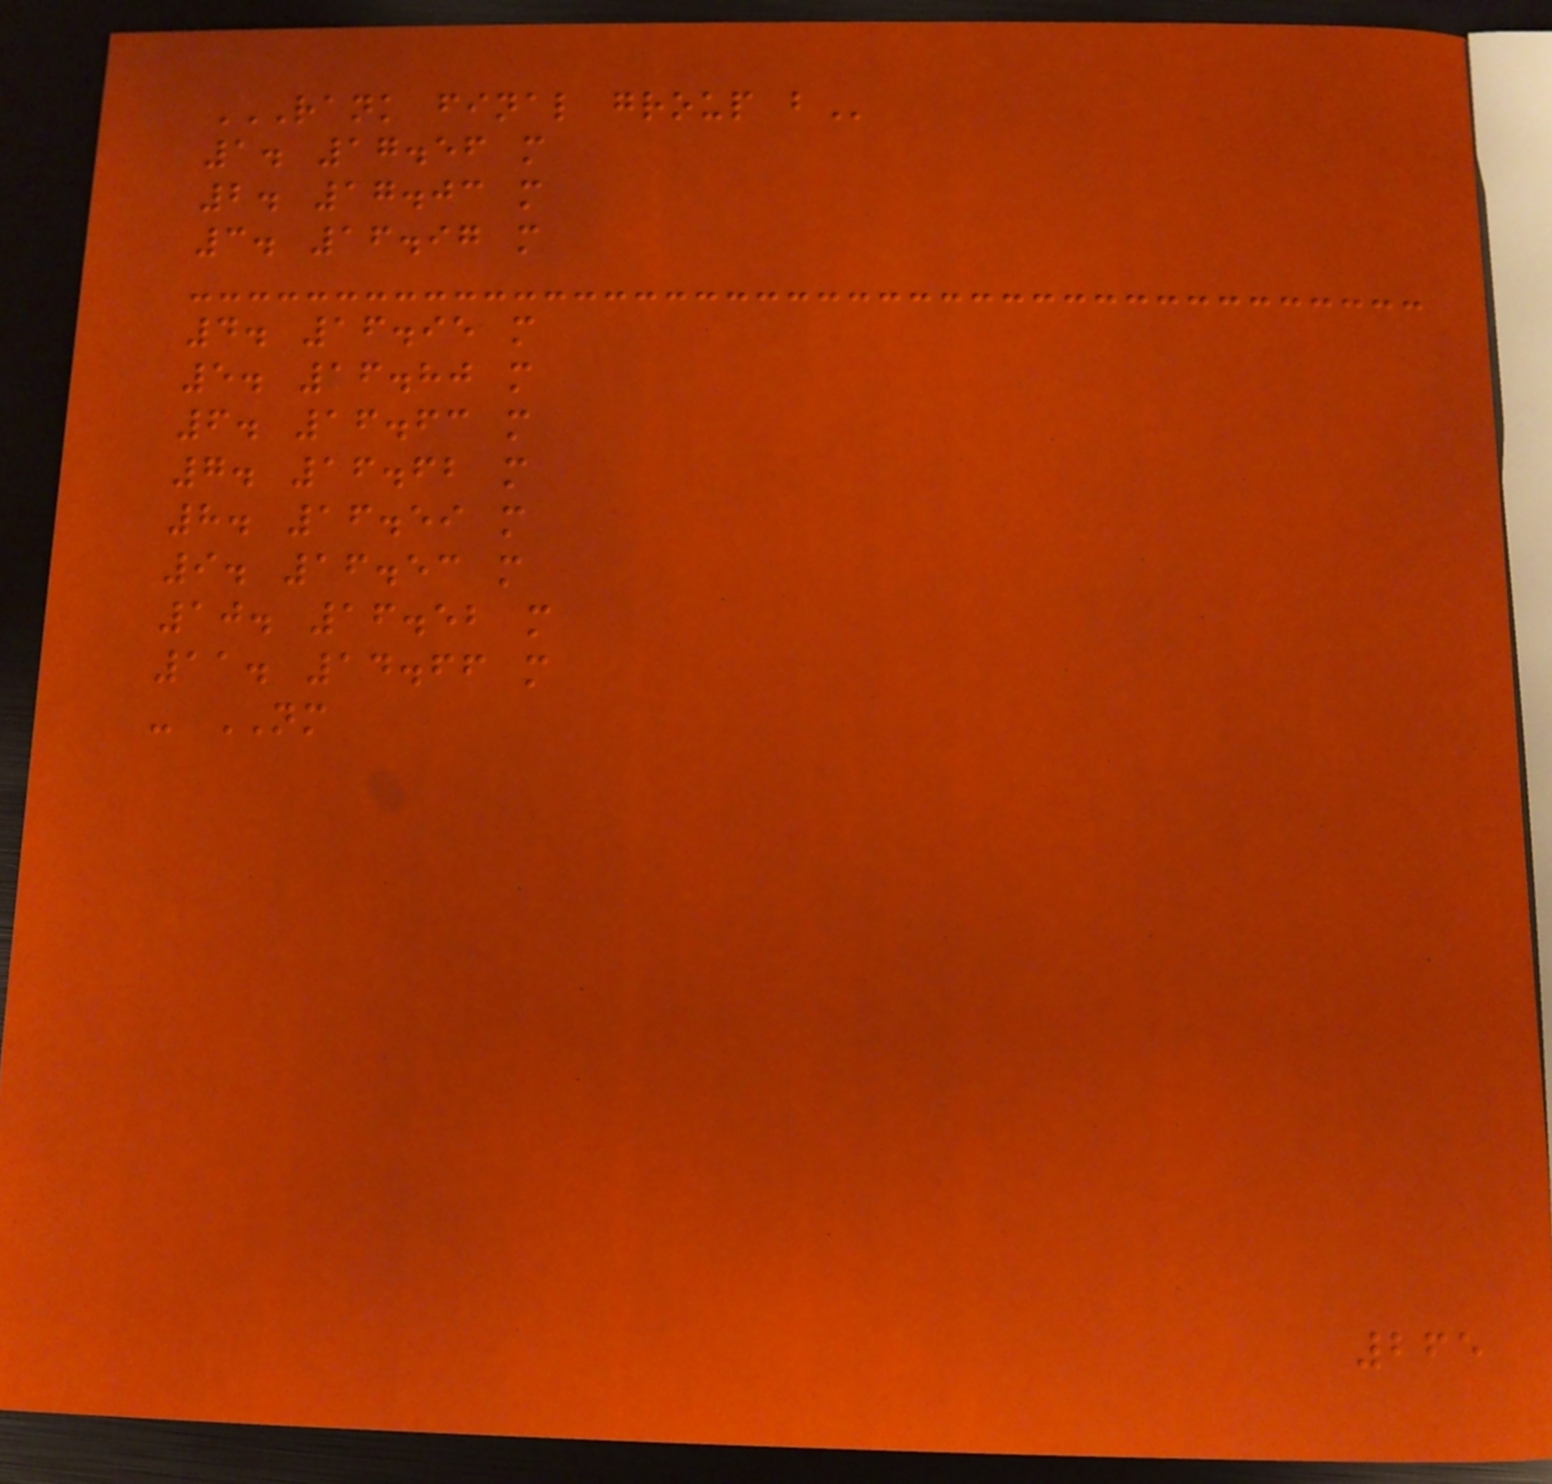RANK FINAL GROUP B
1. 17.56 m
2. 17.03 m
3. 16.97 m
4. 16.95 m
5. 16.80 m
6. 16.63 m
7. 16.62 m
8. 16.59 m
9. 16.53 m
10. 16.52 m
11. 14.66 m
- NM
265
